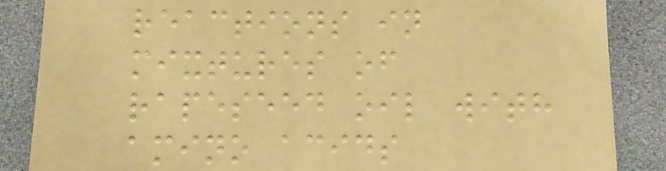reactions in
mixtures of
rapeseed oil with
amino acids
